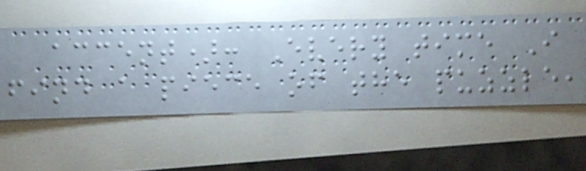accent): Every time I
find a piece of the puzzle,
